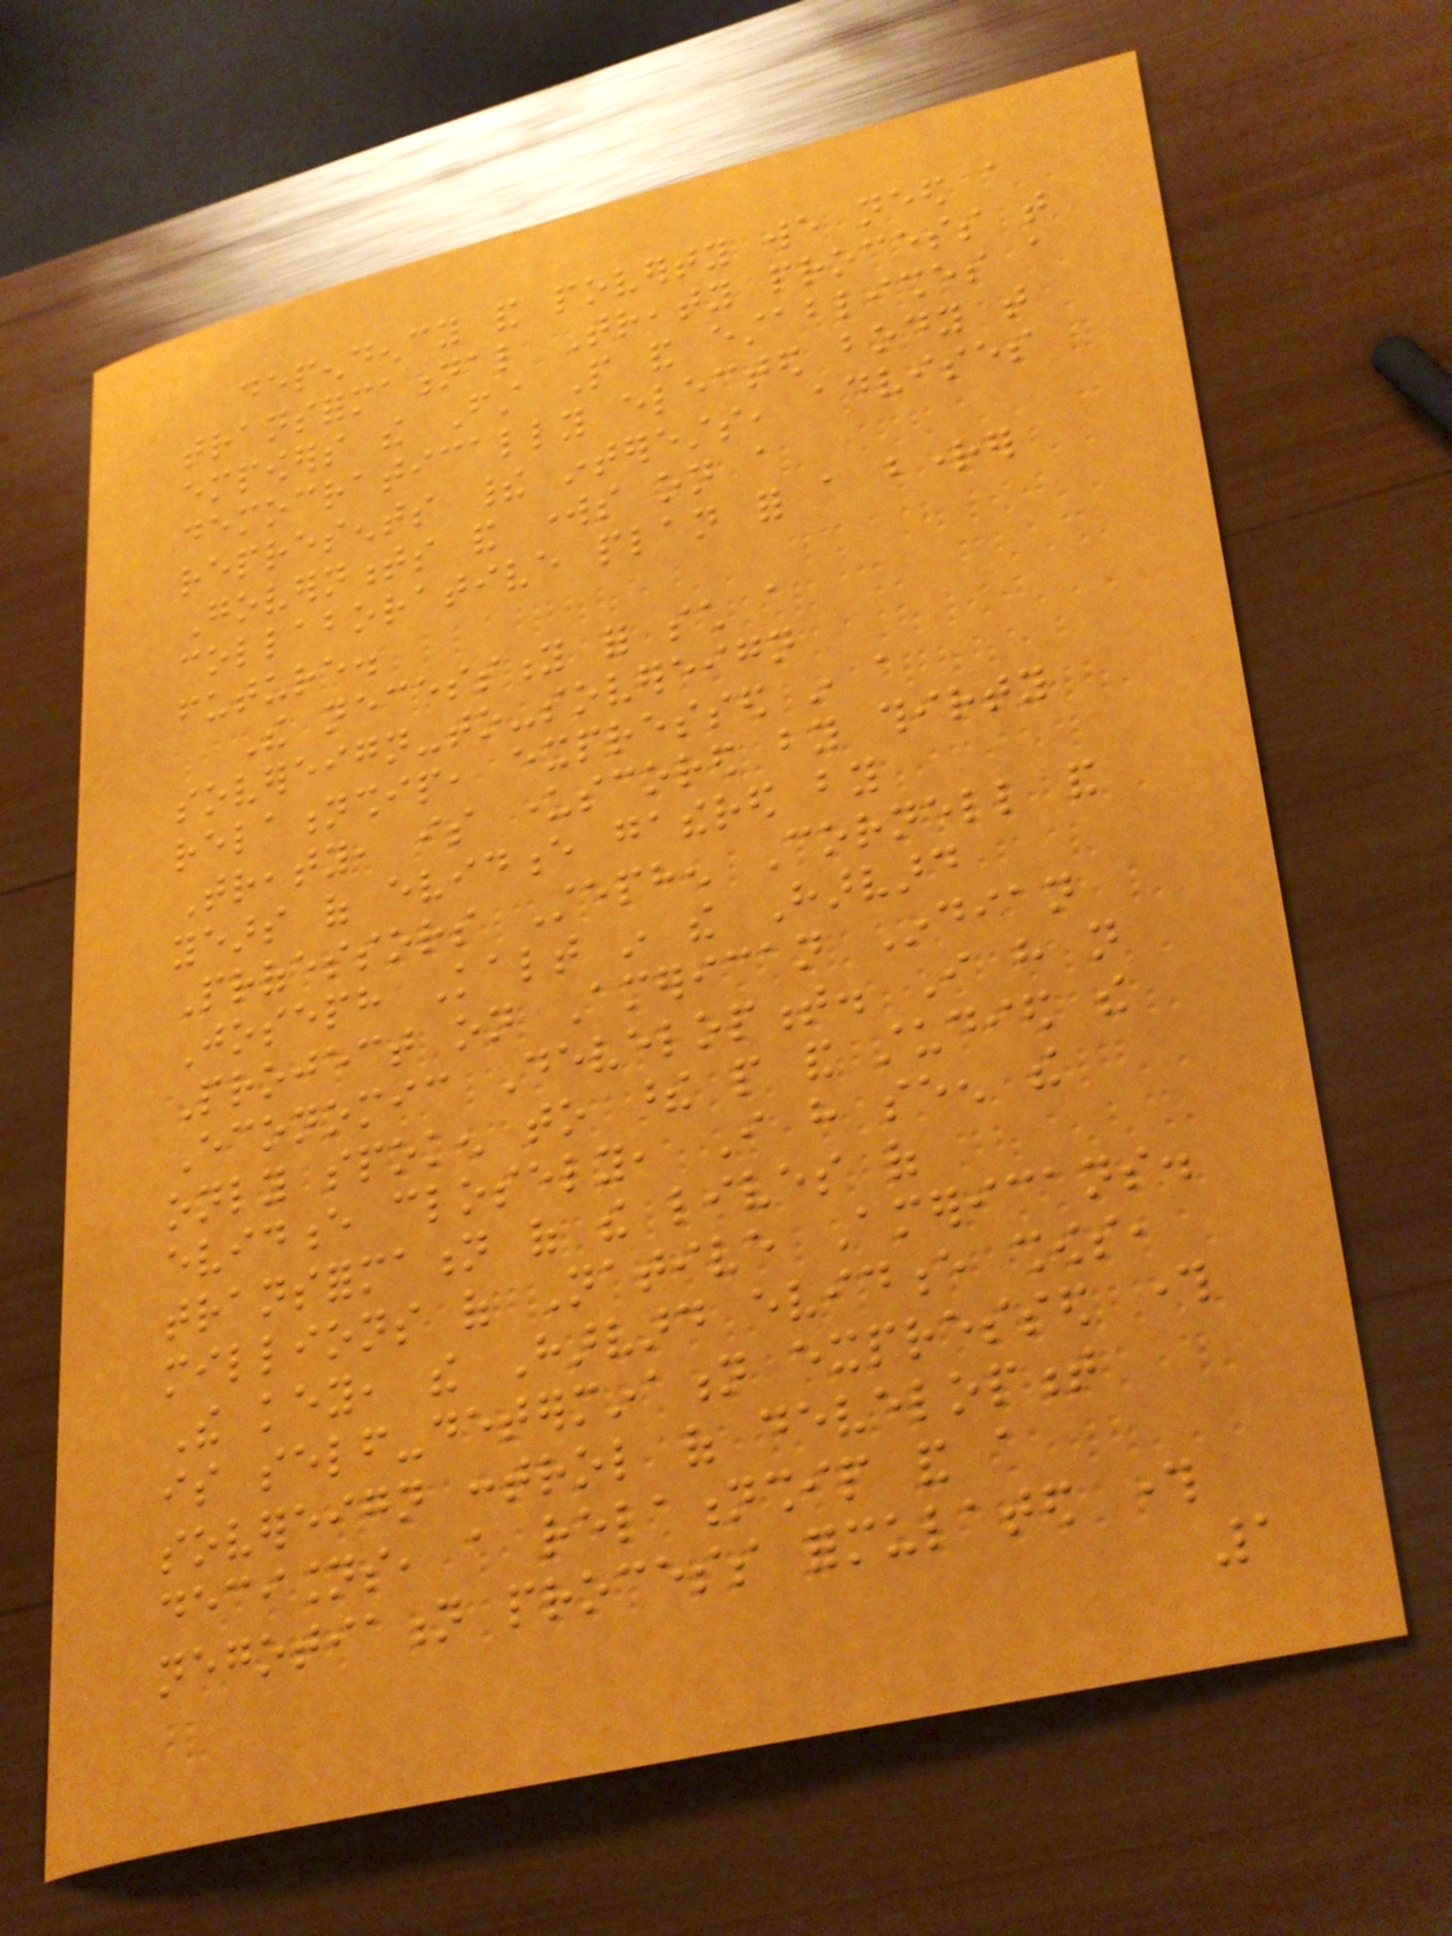dependency and poverty we need a
transformational Treaty process that
empowers the First People and establishes a
democratically elected body that
represents their interests, advises
Governments and works on a
collaborative plan for a brighter
future.
The necessity for such a
sovereign-to-sovereign
relationship, expressed in a
Treaty, is underscored by thirty
years of evidence gathered by
Professors Stephen Cornell and
Joseph Kalt in the Harvard
Project on American Indian
Economic Development. I have not
only spoken to these people and studied the
evidence closely, I have seen the
transformation of the lives of
millions of Native Americans.
The key, the Harvard evidence shows,
is self-determination expressed through
sovereign control of development
decisions, a relationship and a
negotiation process formulated through
1
